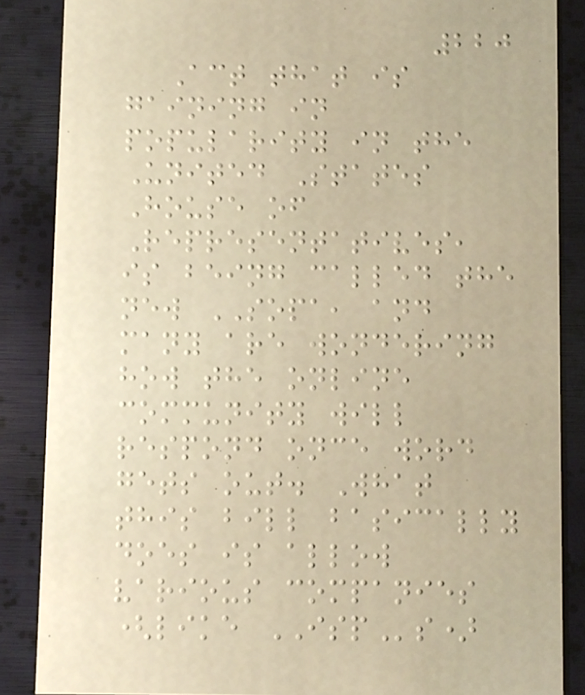220
Act that is
gaining in
popularity in the
United States
House of
Representatives,
is being called the
new SOPA, and
many are wondering
how the online
community will
respond once word
gets out. What
this bill basically
does is allow
various companies
(like ISPs)
